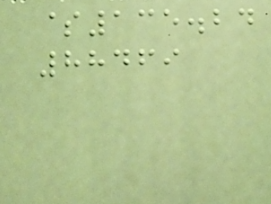$135.24
88469
